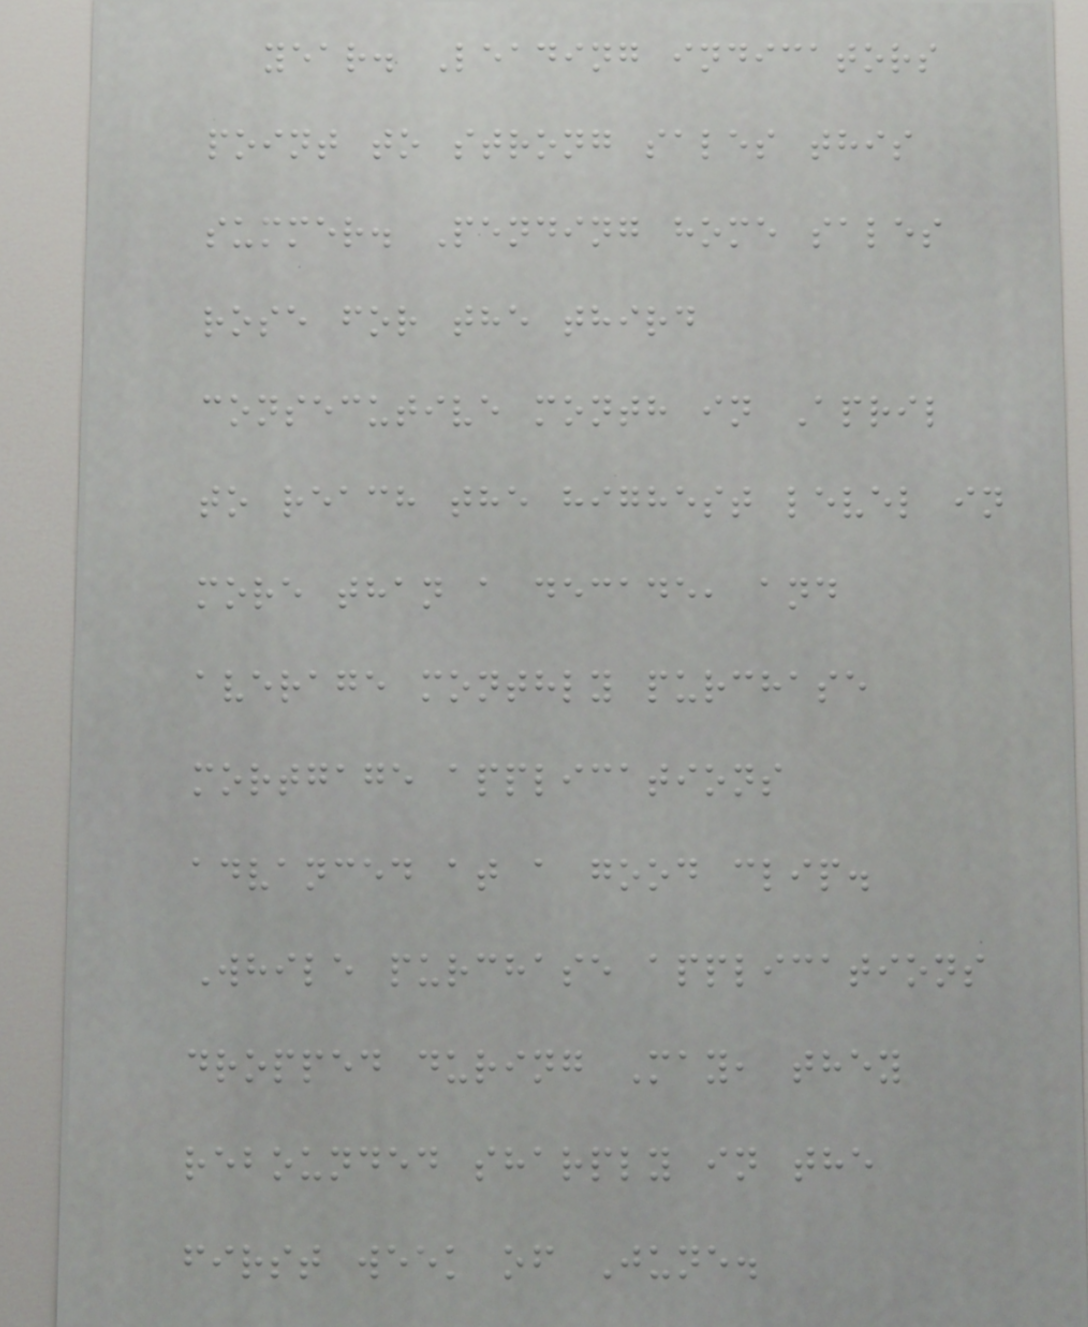year. Leading indicators
point to strong sales this
summer. Pending home sales
rose for the third
consecutive month in April
to reach the highest level in
more than a decade, and
average monthly purchase
mortgage applications
advanced at a good clip.
While purchase applications
dropped during May, they
rebounded sharply in the
first week of June.
